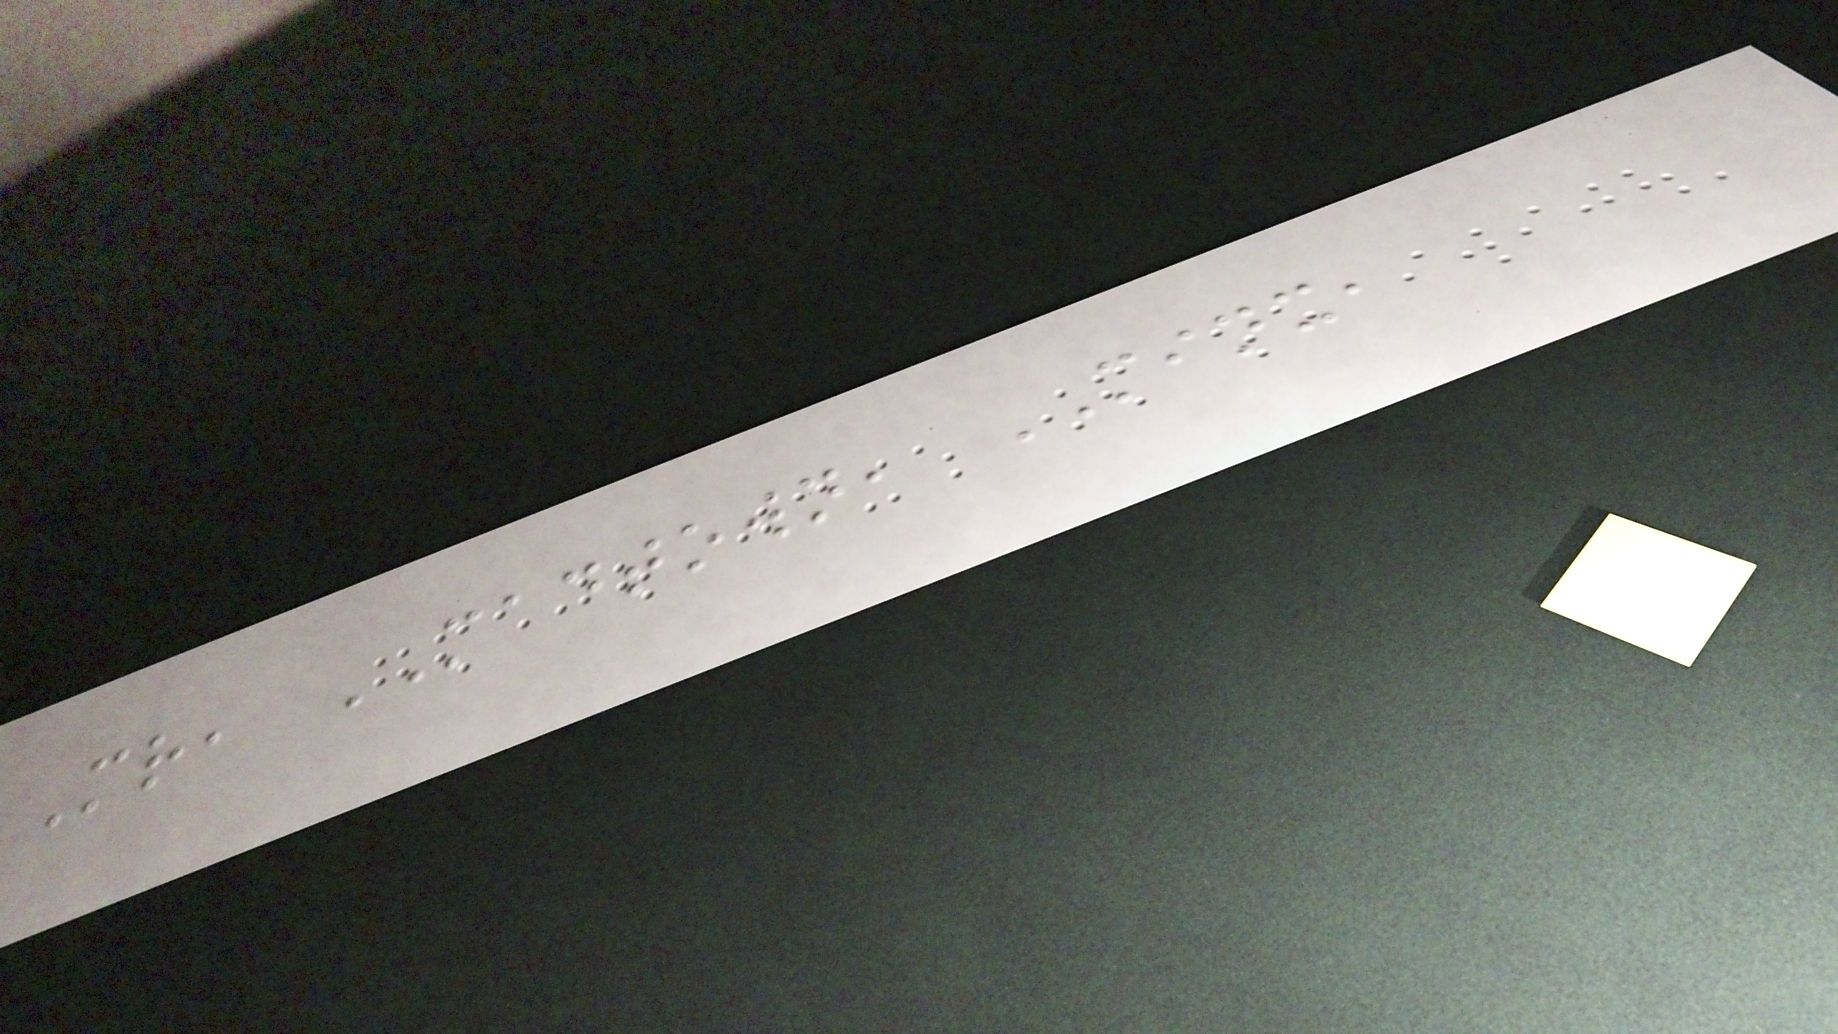Mr, MADTOWN, MINX,
